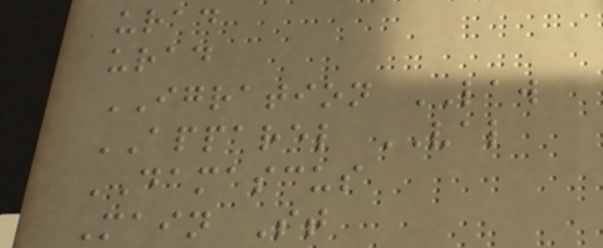urad
urad
IGRATION LAW
APPAREL VAL
DAMASCUS
Main St
